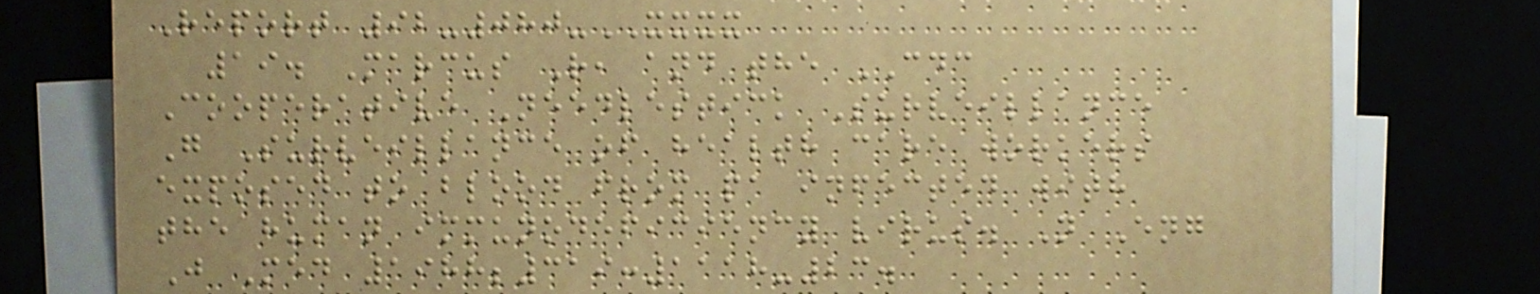Report 92-080-XXXX
19. Marcus R, and the CDC
Cooperative Needlestick Surveillance
G Surveillance of health care workers
exposed to blood from pa infected with
the human immunodeficiency virus. N Eng
J Med 1988;319:1118-23.
